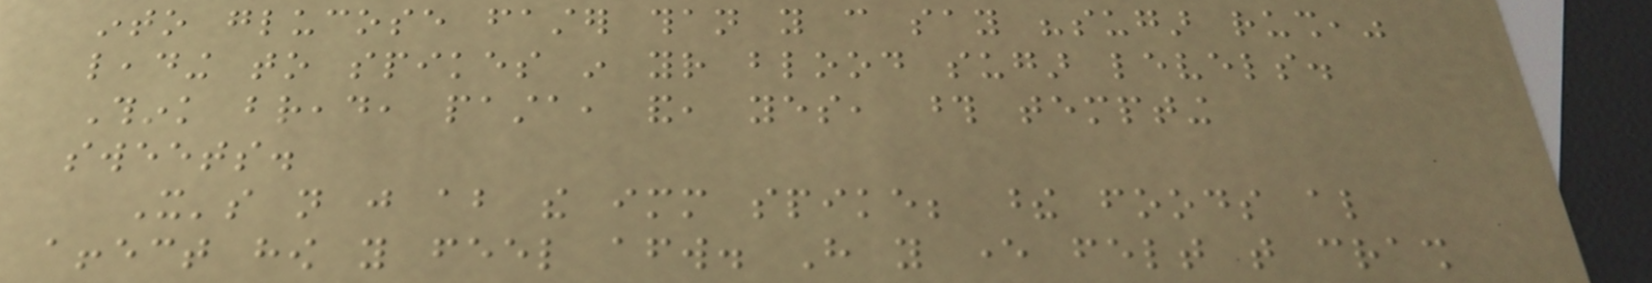into glucose faster than you can say "sugar rush,"
leading to spikes in your blood sugar levels.
Think bread, pasta, and, yes, those tempting
sweets.
It's not just about the immediate spike; these foods also
affect how you feel afterward. Have you ever felt that crash
